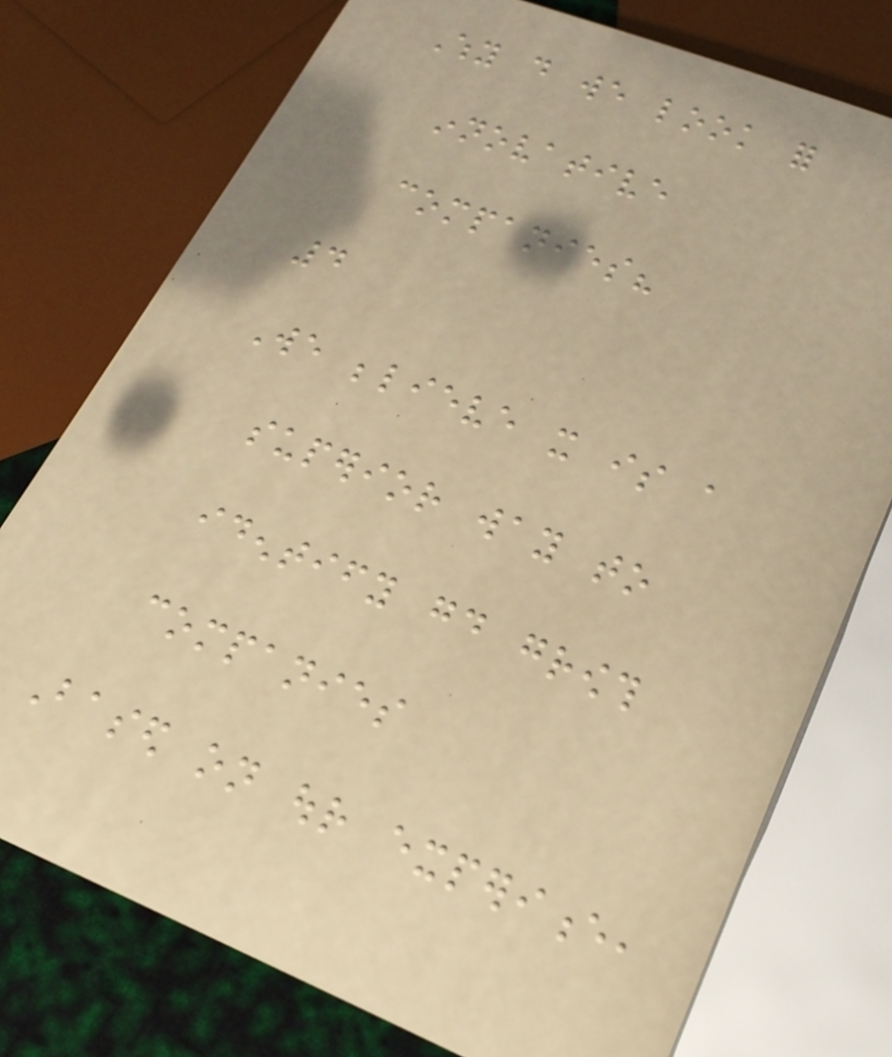Why do we look for
innovative
companies?
4
We believe it is a
superior way to
identify good growth
companies
Based on our experience,
